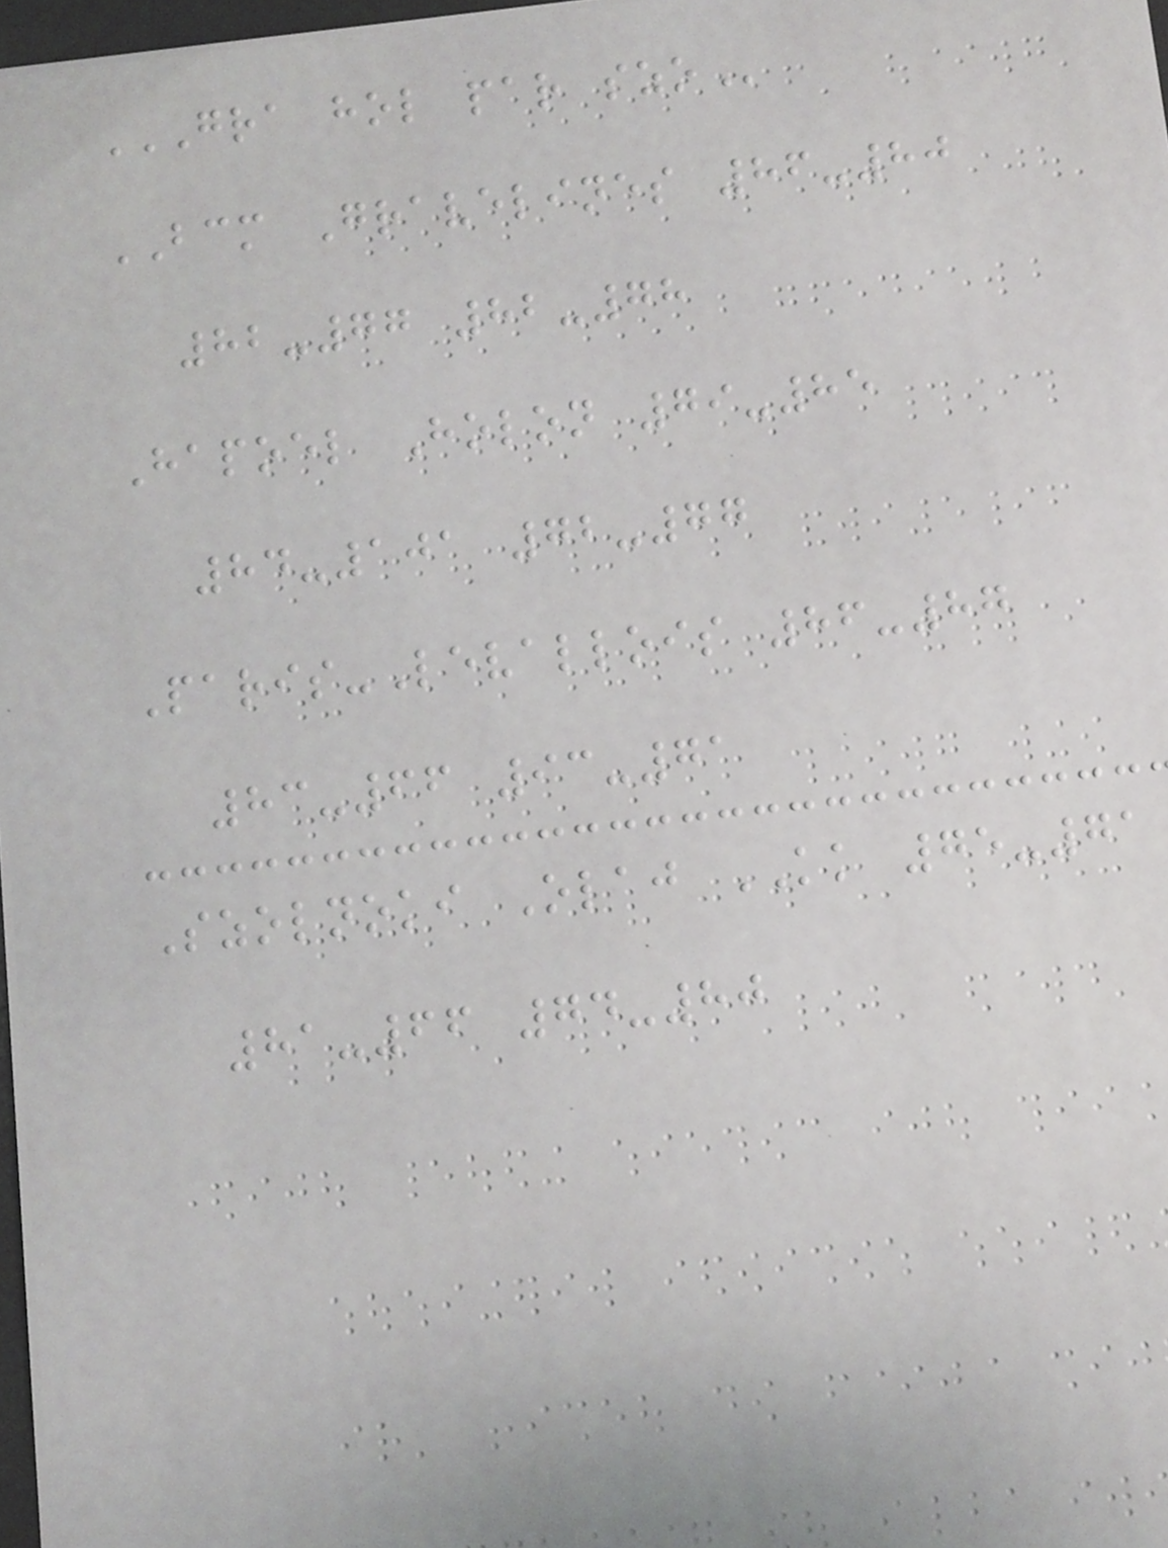GRA HOL PAR SZO
BCM Gravelines 86-80
82-77 82-78
Hapoel Holon 79-85
84-101 72-77
Paris-Levallois 86-87
83-66 93-71
Szolnoki Olaj KK 75-71
81-66 74-80
